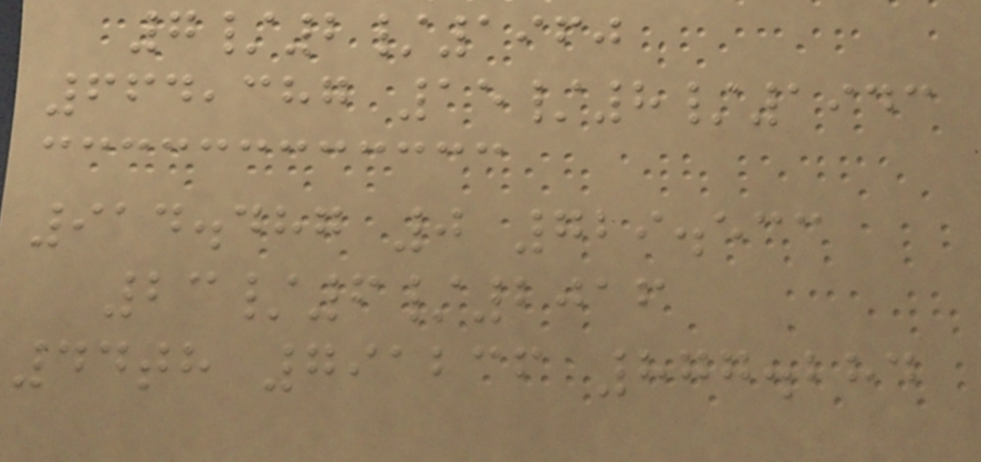7/2/1960
664,387 15/8/1943
914.487 0 729.533
23/6/2016
44th 791236 877.284
